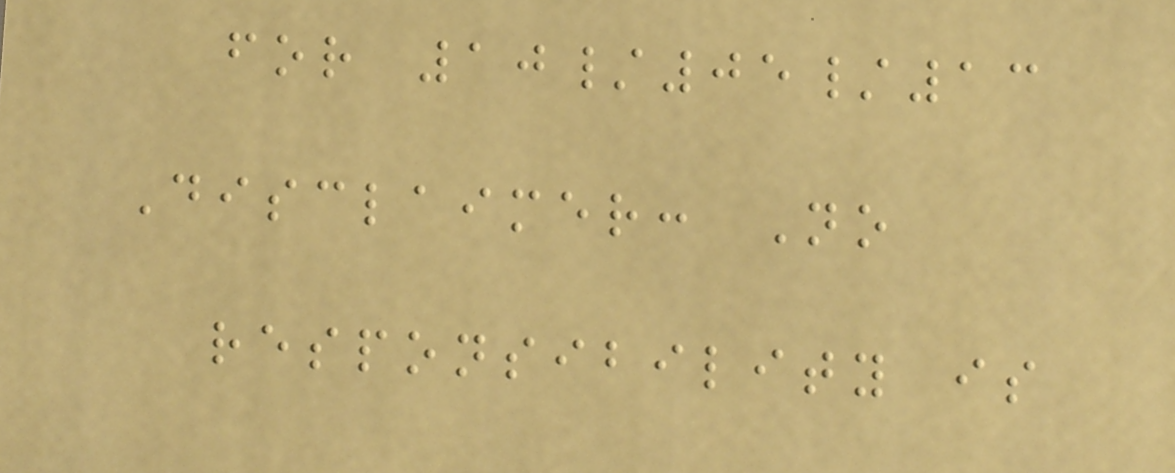for 10/05/13
Disclaimer: No
responsibility is
